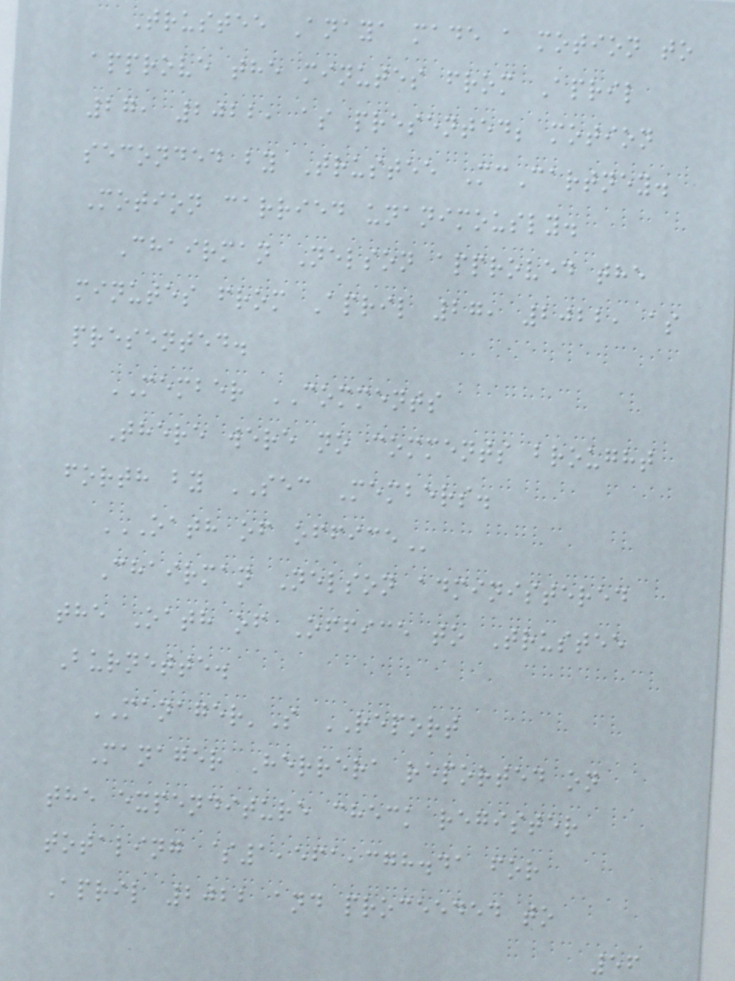Trustee Anaya made a motion to
approve the minutes from April
27, 2022, as presented; motion
seconded by Trustee McCartney.
Motion carried unanimously.
Chairman Nelson approved the
minutes from April 27, 2022, as
presented.
MEMBER COMMENTS
There were no comments brought
forth by SEC Members.
OATH OF OFFICE
Chairman Nelson administered
the Oath of Office to Trustee
Burnette.
MANAGER'S REPORT
Manager Herrera reported on
the expenditure check register
totaling $1,561,378.41 for
April 2022 and proceeded to
56
